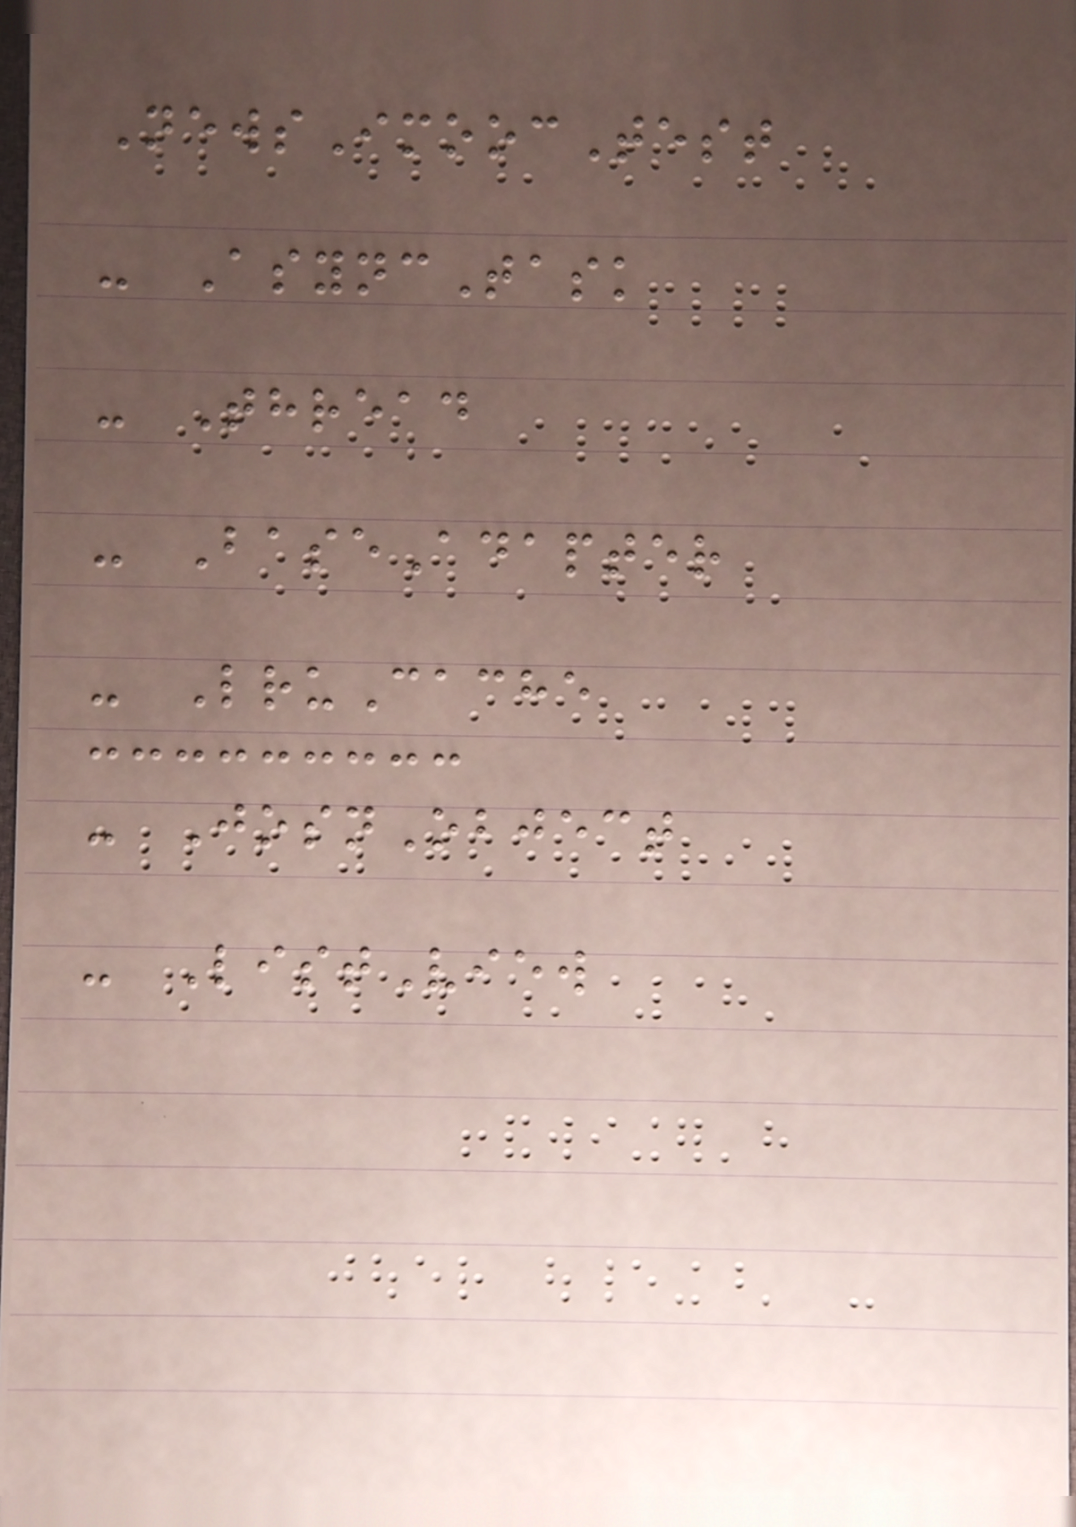NewsImoocTest
- AsyncTask
- Thread
- BaseAdapter
- LruCache
- JosnObject
- ListView
